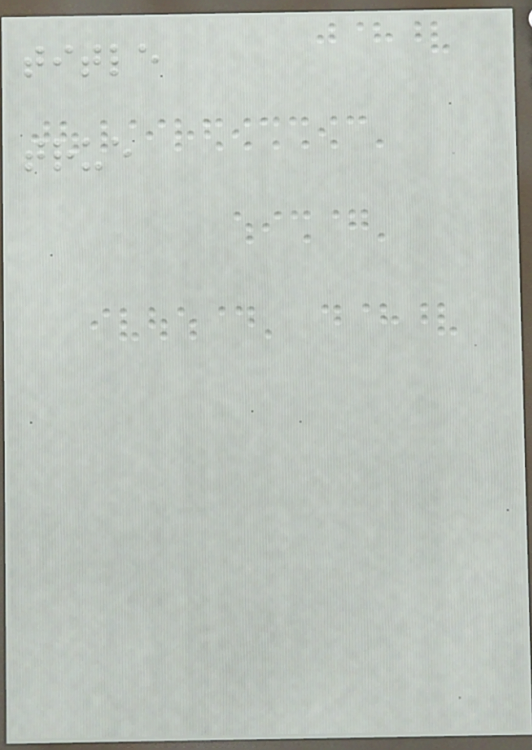title
true
